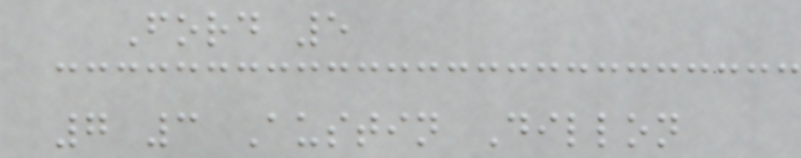Ford 5
7 3 Austin Dillon
